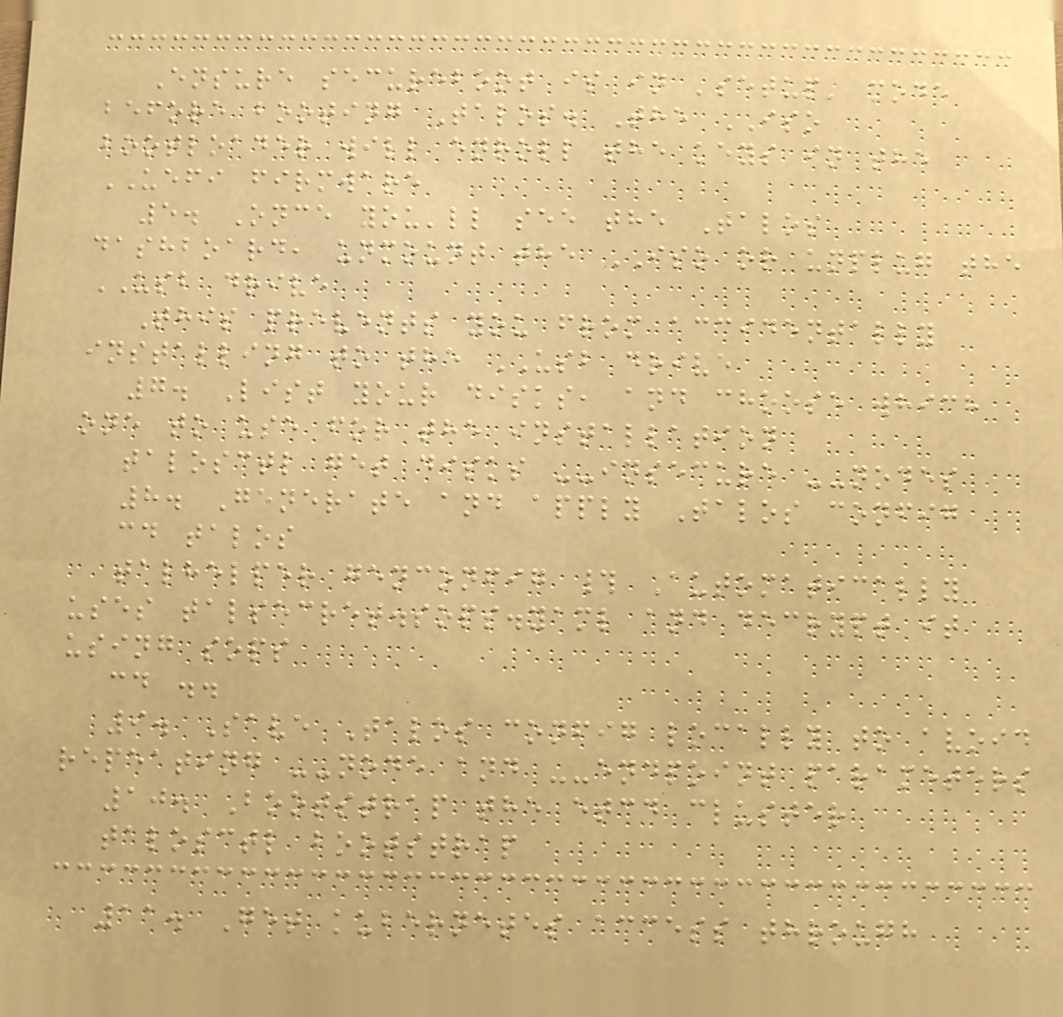Ensure secureboot is in 'setup' mode
before booting Talos. The ISO
bootloader will enroll the keys in the
UEFI firmware
5. Once you'll see the Talos
dashboard, unmount the ISO or unplug the
USB drive
This prevents you from accidentally
installing to the USB drive
7. List your disks, and choose which
one to use for the installation
talosctl get disks --insecure --nodes
8. Generate and apply Talos config
cd talos
talhelper genconfig # Automatically
uses talsecret.sops.yaml and decrypt it
using sops
cd ..
9. Save Talos config locally to avoid
repeating --node and --endpoint parameters
10. Bootstrap the etcd cluster
talosctl bootstrap
11. Get kubernetes access through
